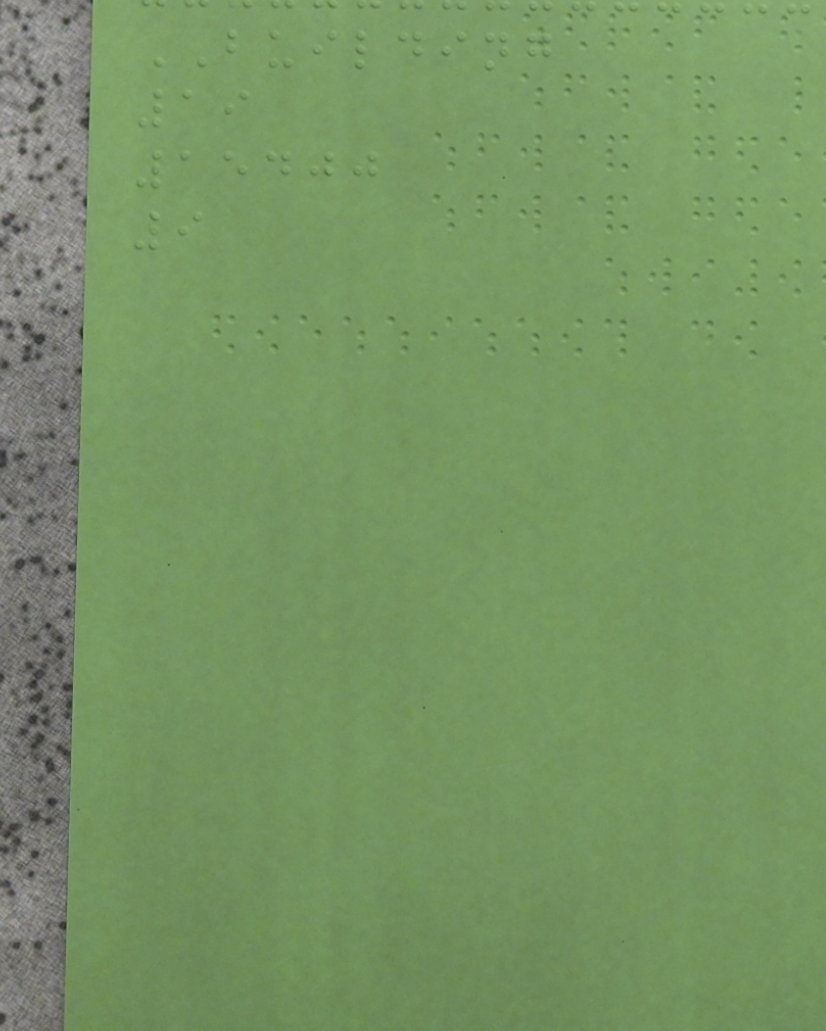BUILDING
19
15400
9
